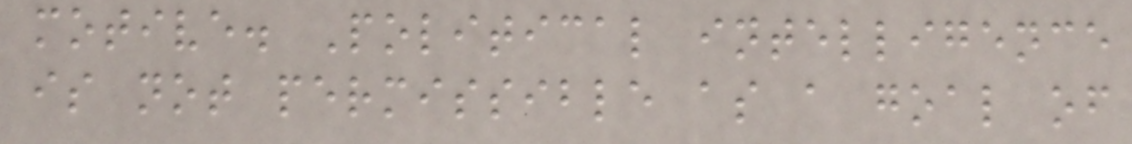motive. Political intelligence
is not permissible as a goal of
